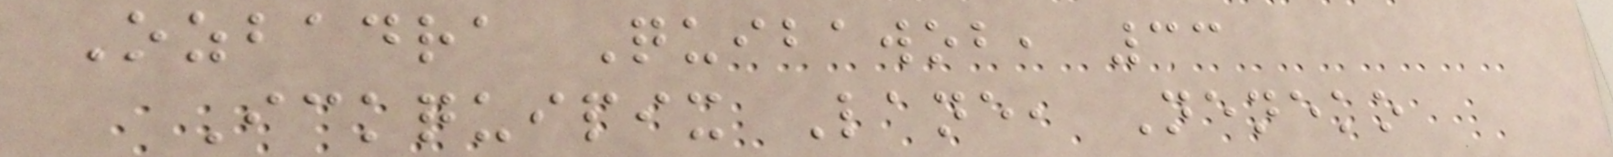Ozbadra Quibawob, 33
Ickquipix Lane, Neneko
